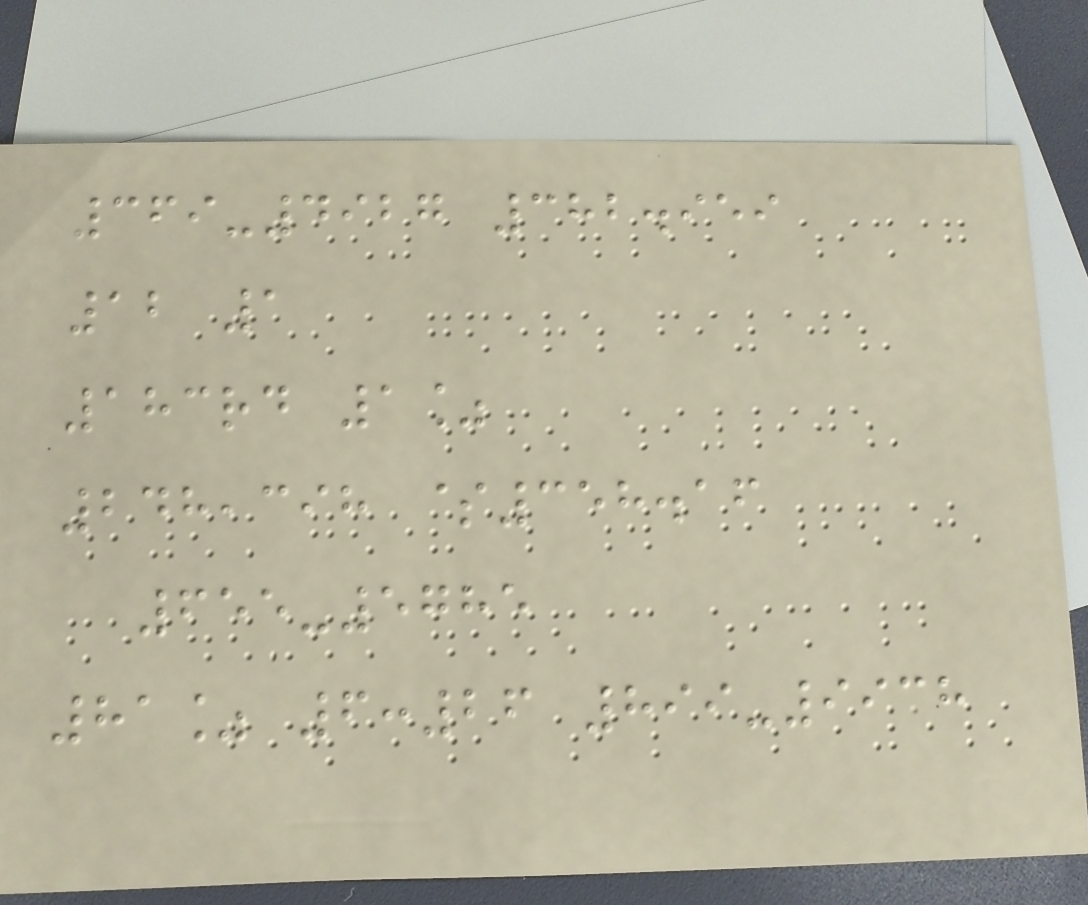369-4927 382.959
12 1
183rd 1%
248,398 $358.16
655-5785
81% 6:26 899-9938
